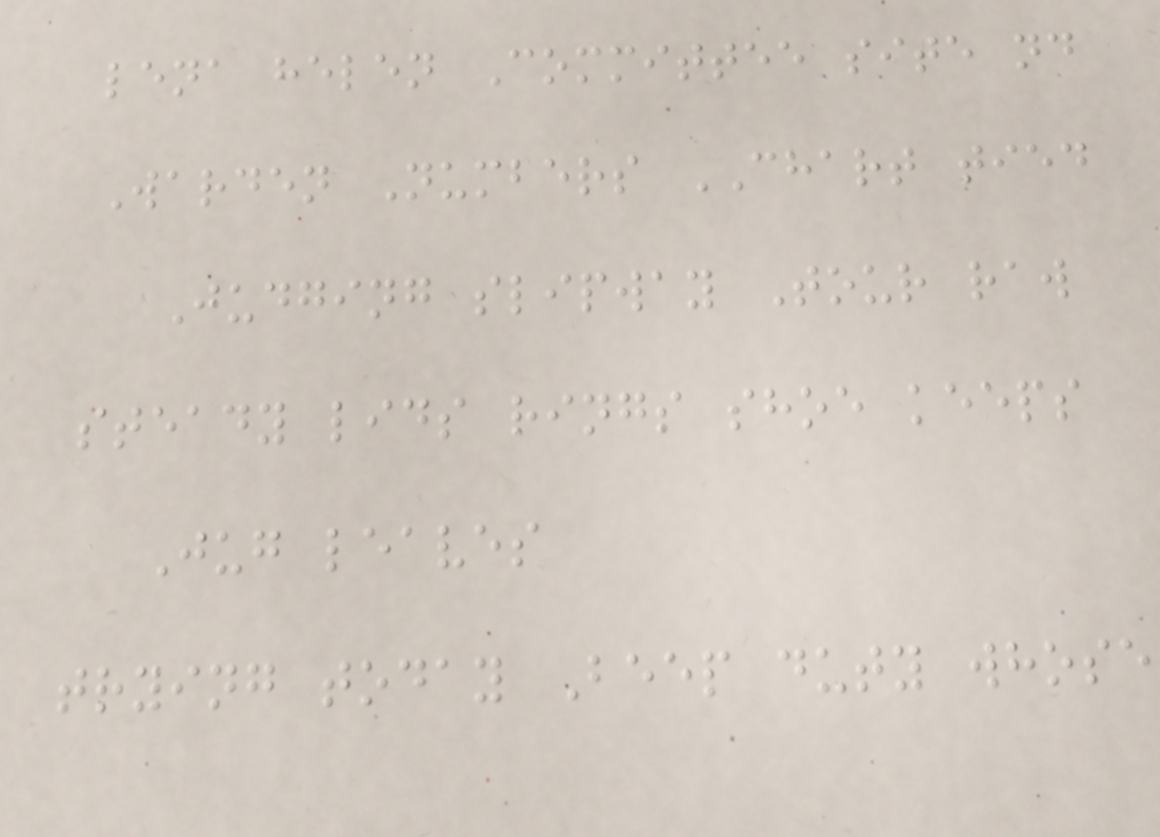lena helen Committee site nd
Warden Numbers CHART tied
Judging slipway Tour raw
steady lids rings shoe keeps
Jug leaves
trying today Beep duty whose
